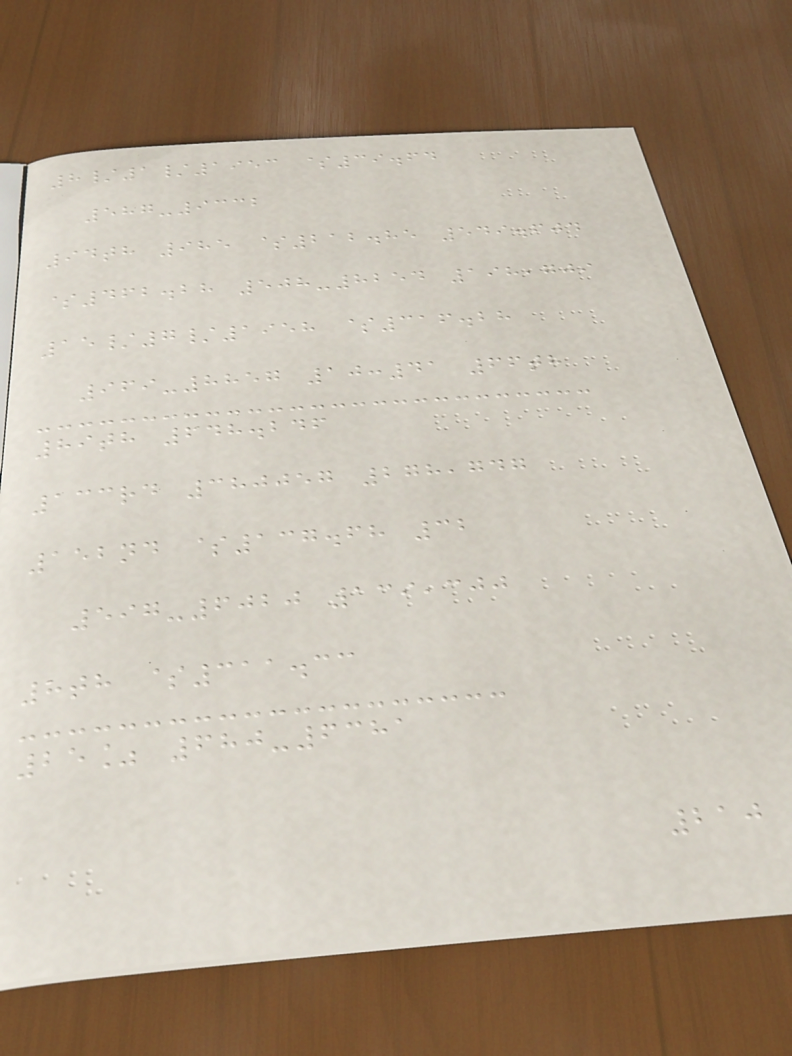8/1/1953 $39.64
587-9332
94th 985 $212.85 549.604
$462.28 508-8254 198,709
15/7/1958 $316.28
969-8857 10:41 66th
89th 648.246
133rd 380057 278,747
152nd $137.68 32
597-6020 139,300
8th $311.33
25% 680-6381
210
